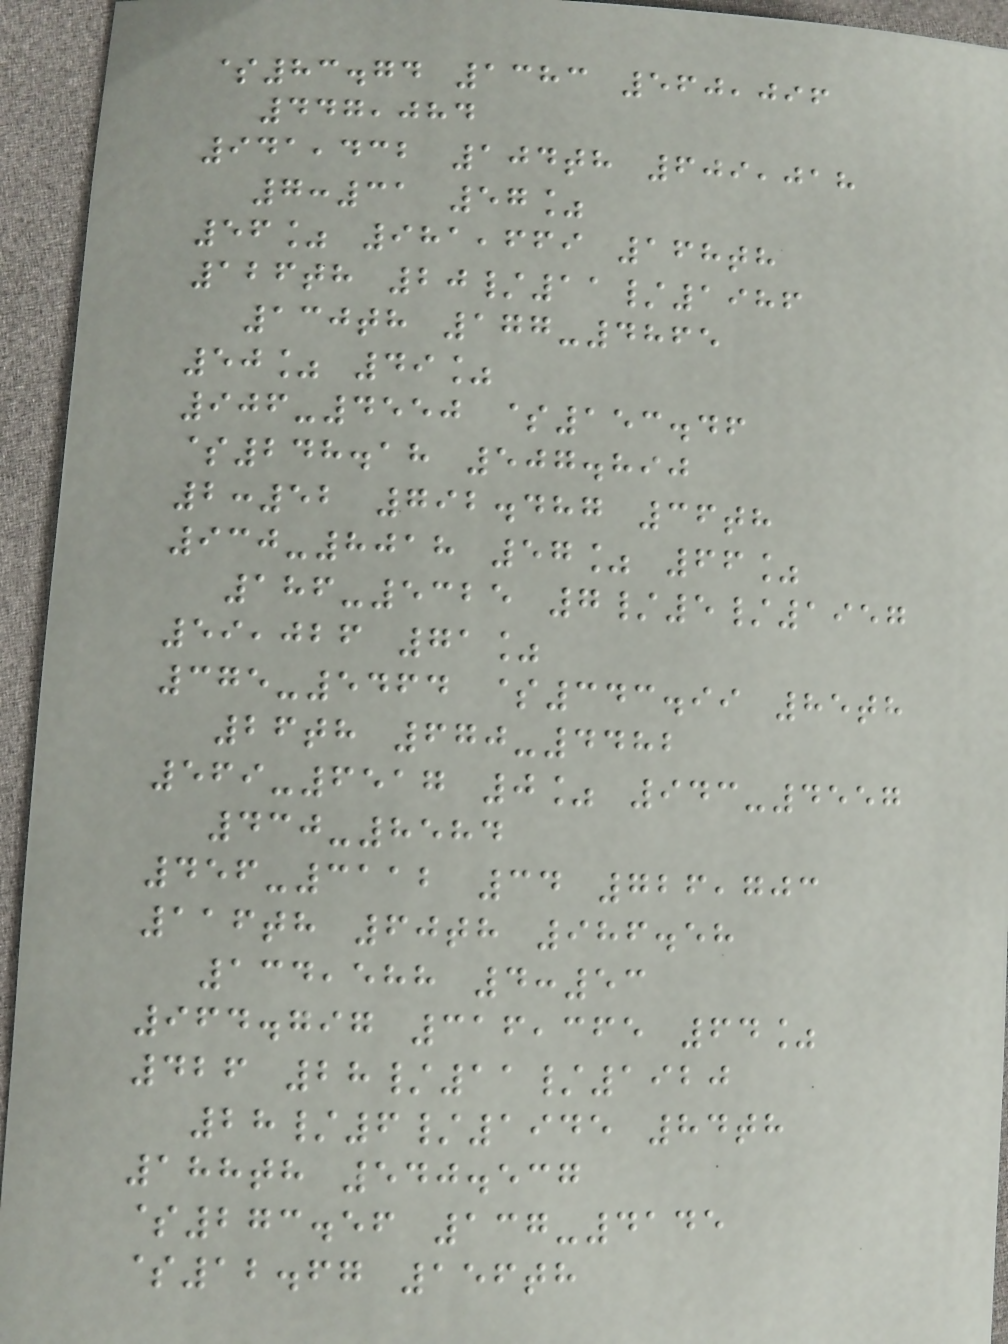$83.74 1383 560,096
447,084
941,432 104th 609,018
7:31 57%
56% 981,669 168th
126th 20/11/1986
130th 177-4865
50% 49%
906-4550 $153.46
$248.18 507.890
2:52 792.487 36th
930-8018 57% 66%
186-5325 7/5/1957
59,026 71%
375-5464 $343.99 85th
26th 670-4482
569-6517 0% 943-4557
430-8584
456-3112 34 726,703
116th 60th 986.58
134,588 4:53
964.797 316,365 64%
426 28/11/1920
28/6/1945 84th
188th 540.537
$273.56 137-4145
$12.67 156th
